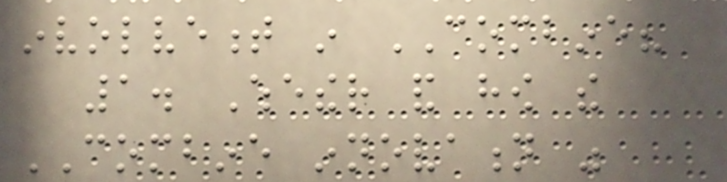involvement in COMBINE?
1. Whether and how the
COMBINE innovation was
